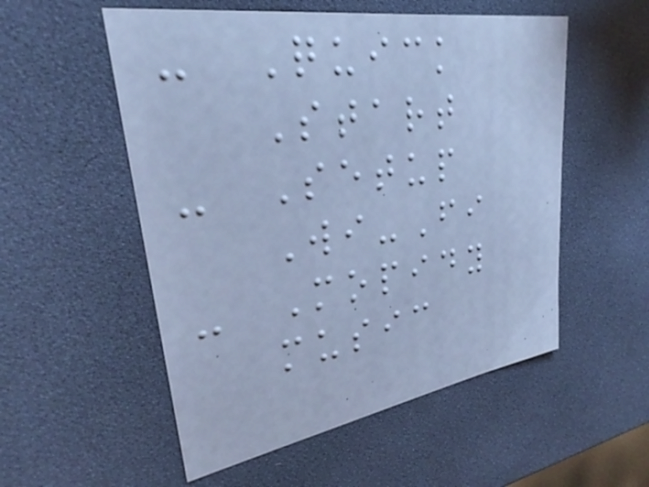- Quick
Start
- Setup
Wi-Fi
- Mopidy
music
